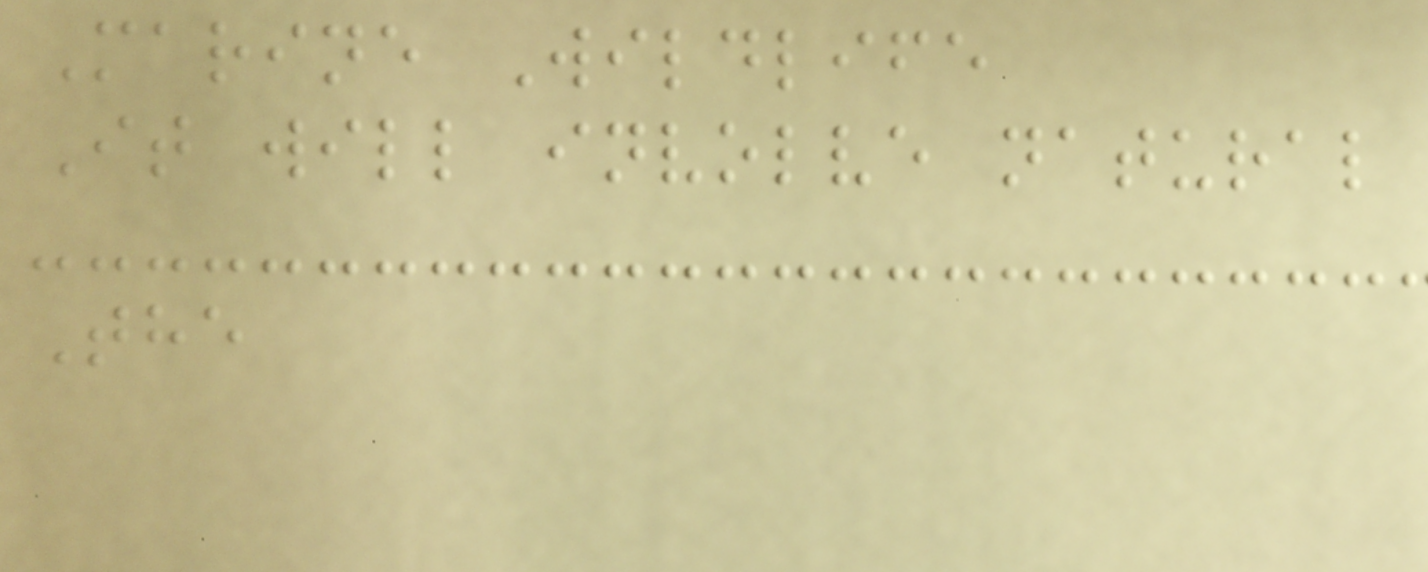Marine Wildlife
It will involve natural
The
